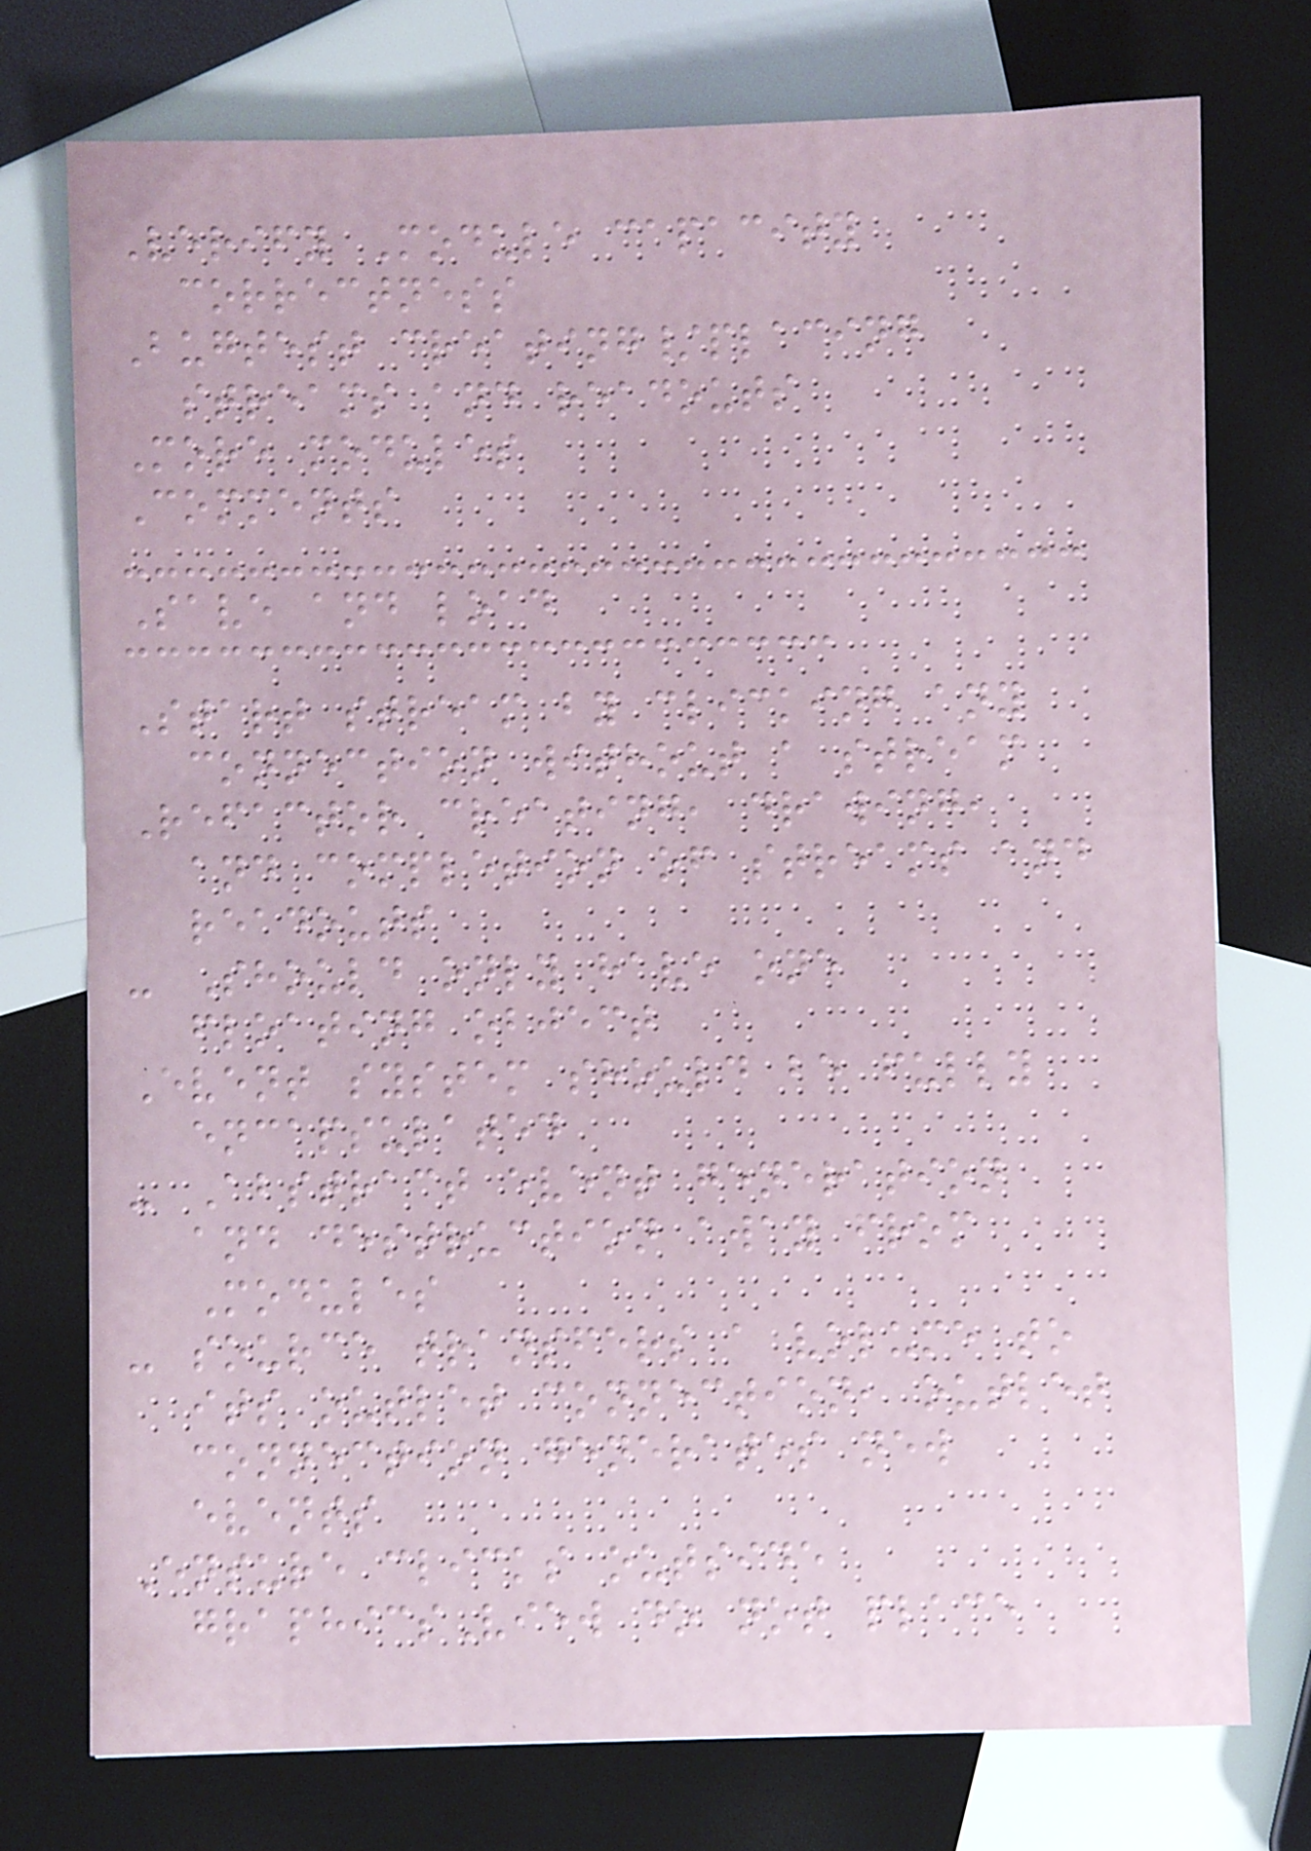Verify Module capacity
correctness
Bugtest creating/placing
streams and readouts
More modules
Comments
Save and load
Start stream by clicking any
connection without a stream
Refactor creating, drawing,
and completion of streams and
readouts
- Should only have one
floating object
Event system should be fully
encapsulated
- Abstract event generation
and destruction away from
Modules
- source transfers a volume to
its outlet connection, outlet
connection generates new
events
Ensure clicks outside
graphicsView do not place
